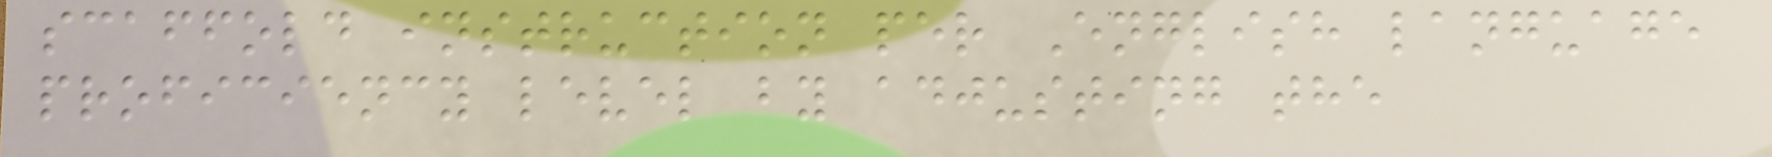scaffold instruction per English language
proficiency level by adjusting the
